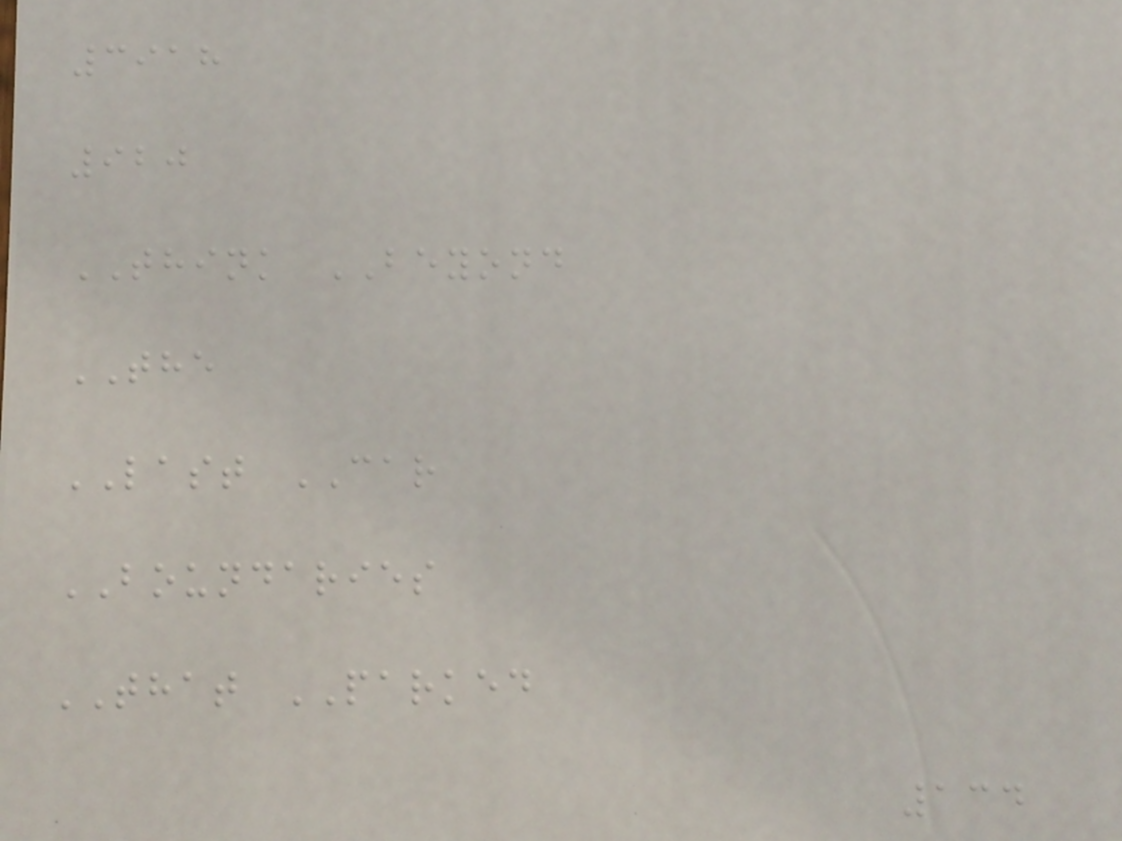3918
920
THINK BEYOND
THE
LAST CAR
BOUNDARIES
THAT PARKED
134
